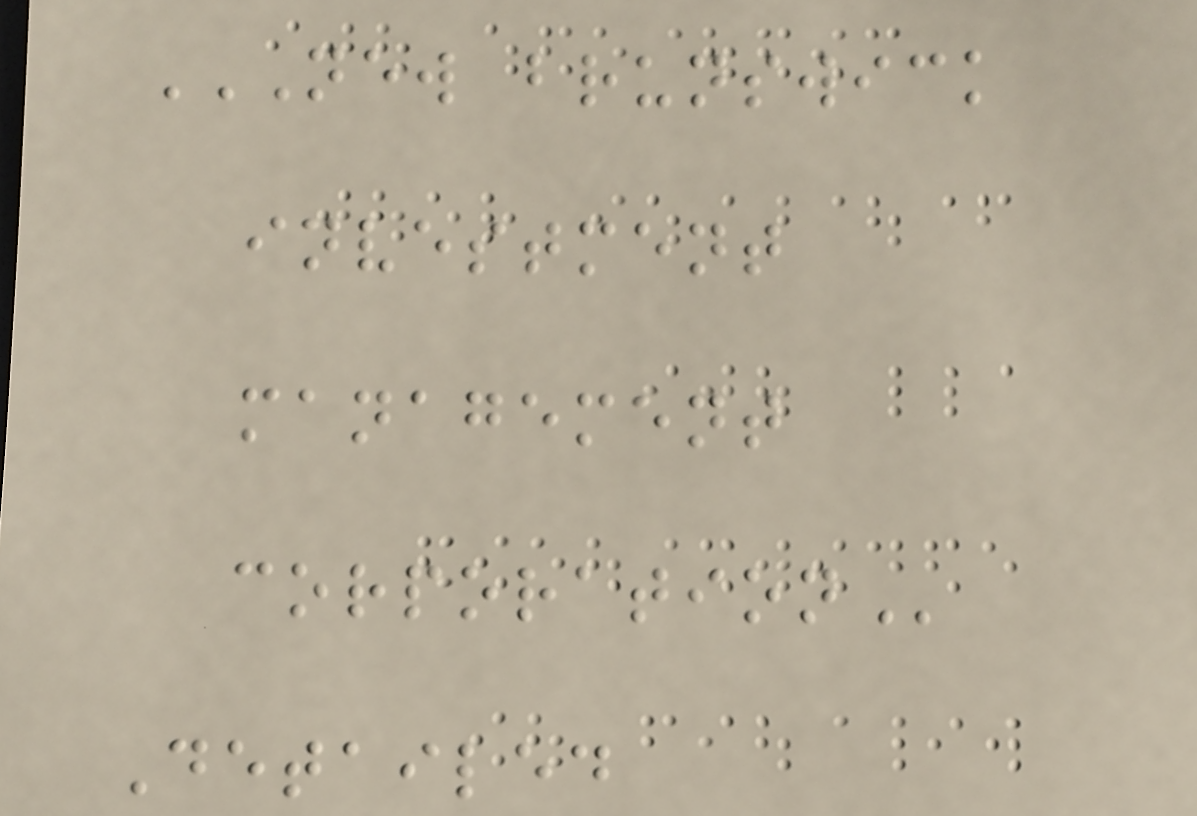NEW BRUNSWICK
INVESTMENT
MANAGEMENT
CORPORATION
Detailed
